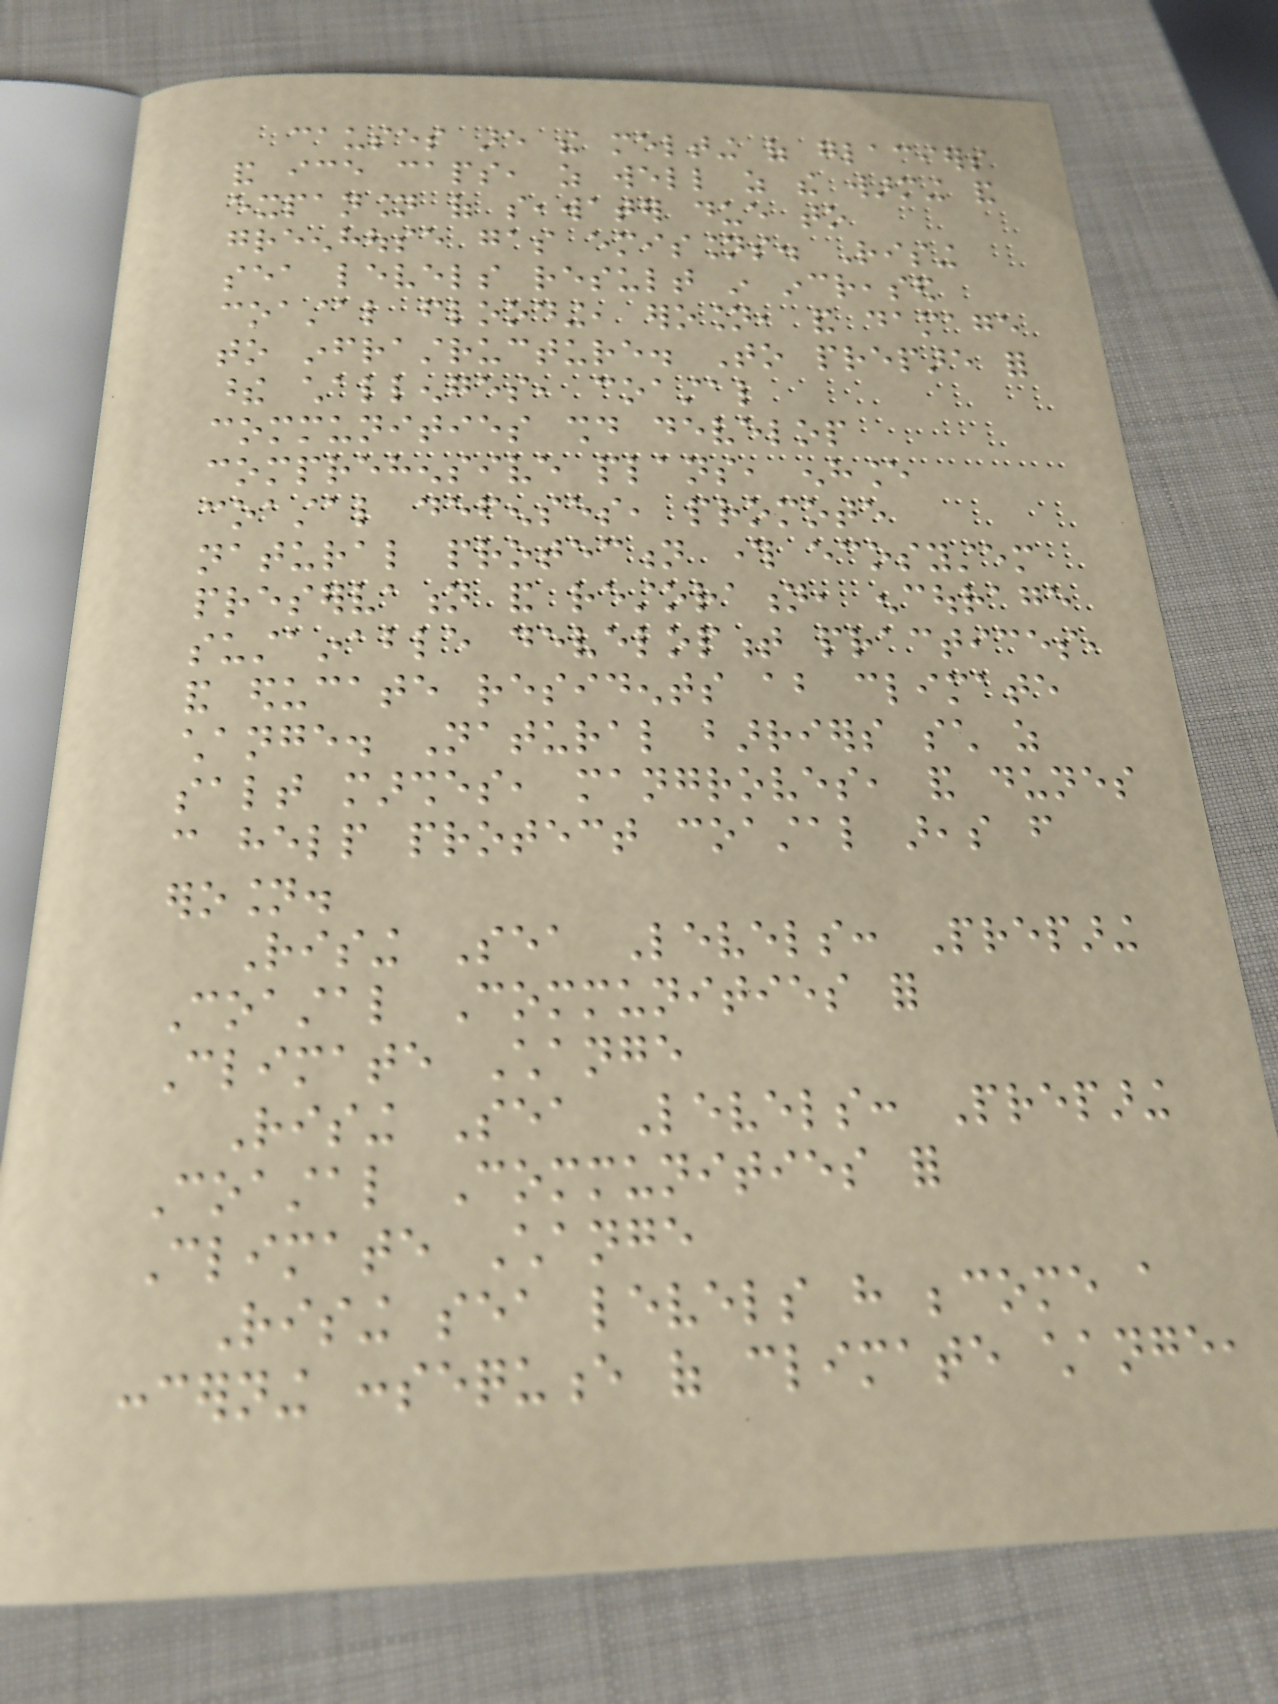causes are the melting of glaciers
and ice caps, as well as the warming and
expansion of seawater due to
greenhouse gas emissions. Rising
sea levels result in increased
coastal flooding, erosion, and damage
to infrastructure. To prepare for
these challenges, coastal
communities should develop
comprehensive plans, enhance
coastal defenses, promote
natural protection through ecosystem
preservation and restoration, encourage
sustainable development practices,
and educate residents about climate
change. Natural barriers such as
salt marshes, mangroves, and dunes
can help protect coastal areas from
erosion.
Rising Sea Levels: Preparing
Coastal Communities for
Climate Change
Rising Sea Levels: Preparing
Coastal Communities for
Climate Change
Rising sea levels have become a
concerning consequence of climate change,
